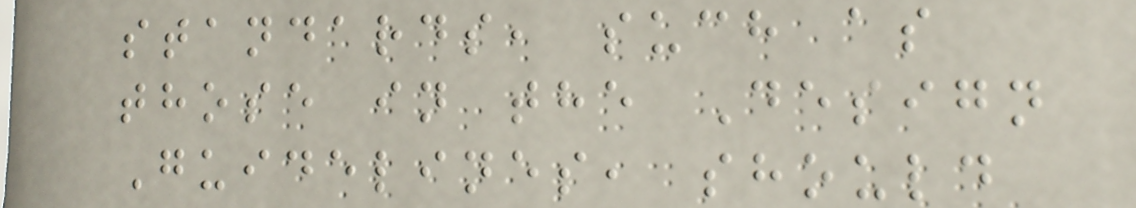standards, such as
those in the Design
Guidelines, should
